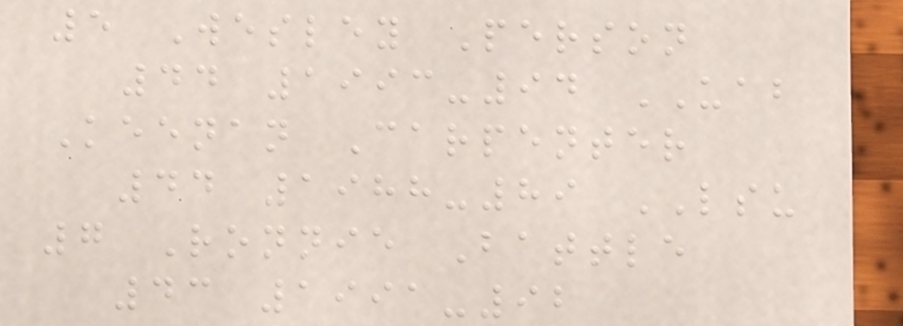5 Wesley Person
44 1993-94 UAB
Keenan Carpenter
44 1988-89 LSU
7 Ronnie Battle
43 1991-92
